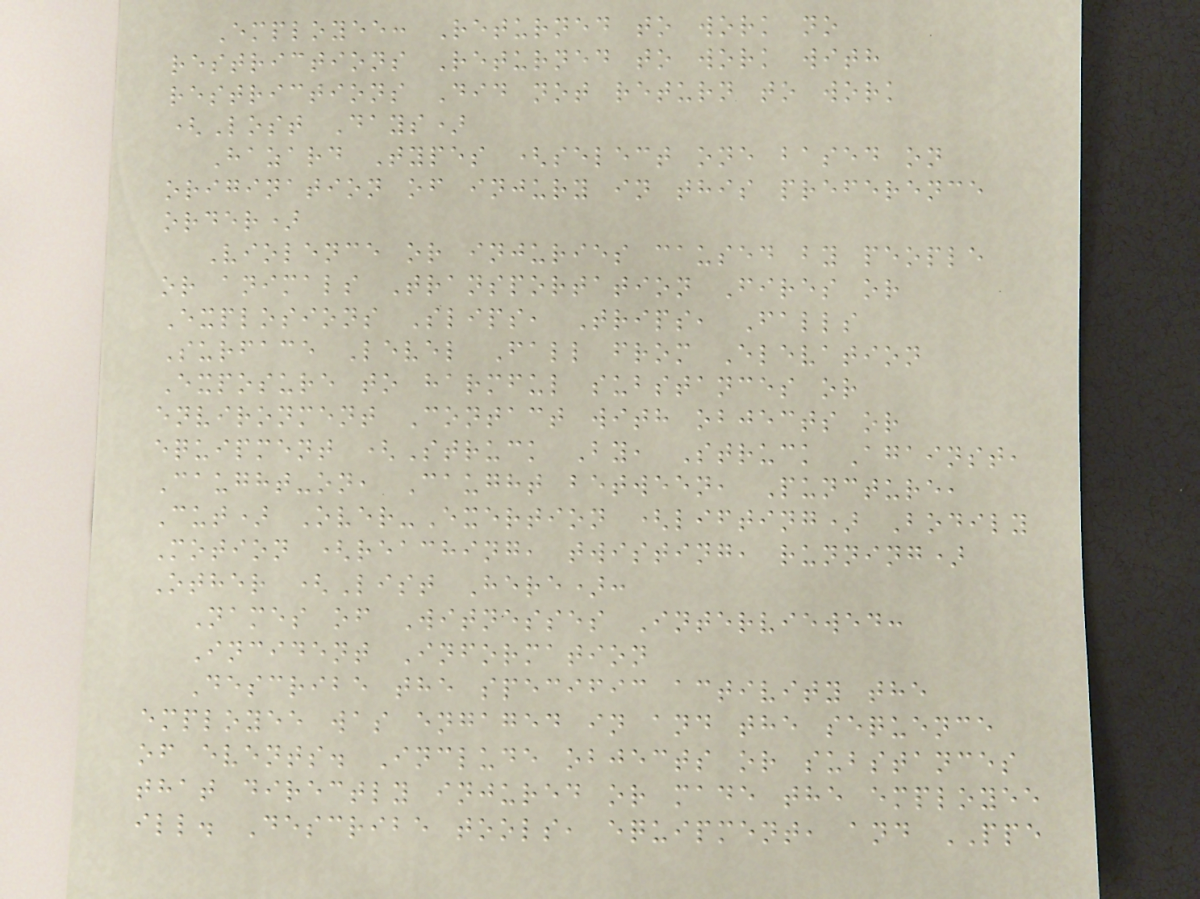Employee: Returned to work no
restrictions Returned to work with
restrictions Did not return to work
(Lost Days)
Hazard Types (select one based on
origination of injury in this preference
order)
Violence or injuries caused by people
or animals Transportation Fires or
Explosions Slips, Trips, Falls
Surface Level Fall from Elevation
Exposure to harmful substances or
environment Contact with objects or
equipment (Struck By, Struck Against,
Caught-on, Caught between, Puncture,
Cut) Over-Exertion (lifting) Bodily
Motion (reaching, twisting, running)
Other (List Here):
Names of Witnesses Interviewed:
Incident Information
Describe the specific activity the
employee was engaged in and the sequence
of events. Include objects or substances
that directly injured or made the employee
ill. Describe tools, equipment, and PPE
